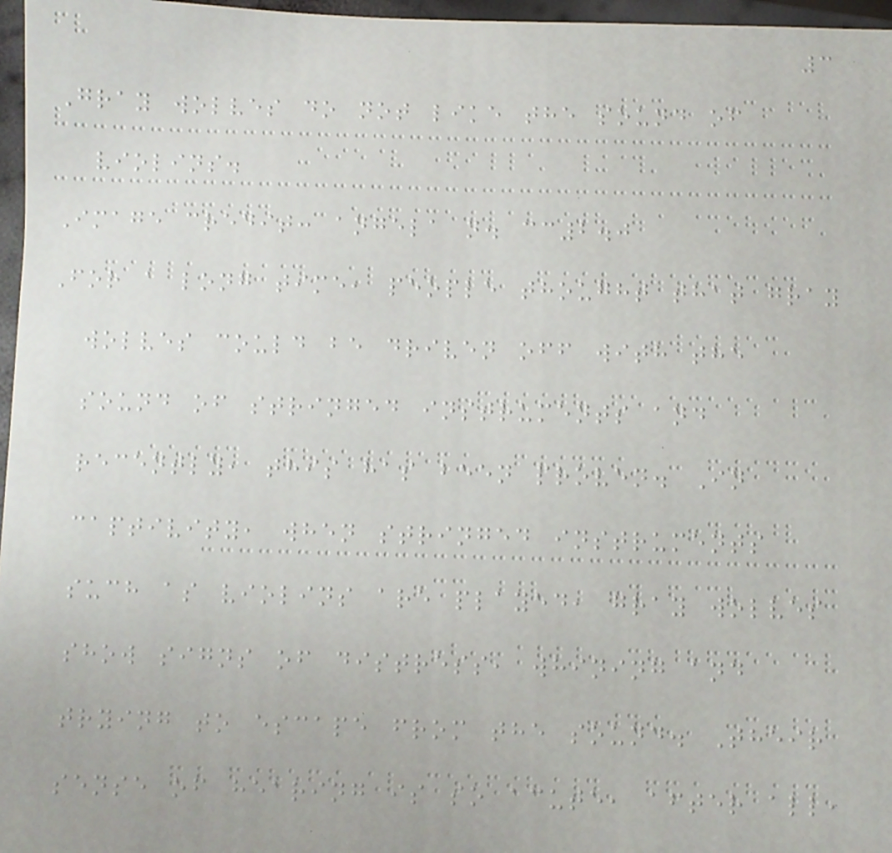3
Gray wolves do not like the sound of
violins.
Image credit: angela n. cc2.0
For a long time, people thought that gray
wolves could be driven off with the
sound of stringed instruments and
recently, this has been proven. In
captivity, when stringed instruments
such as violins are played, gray wolves
show signs of distress, whining and
trying to escape from the sound. Their
sense of hearing is so acute, after all,
